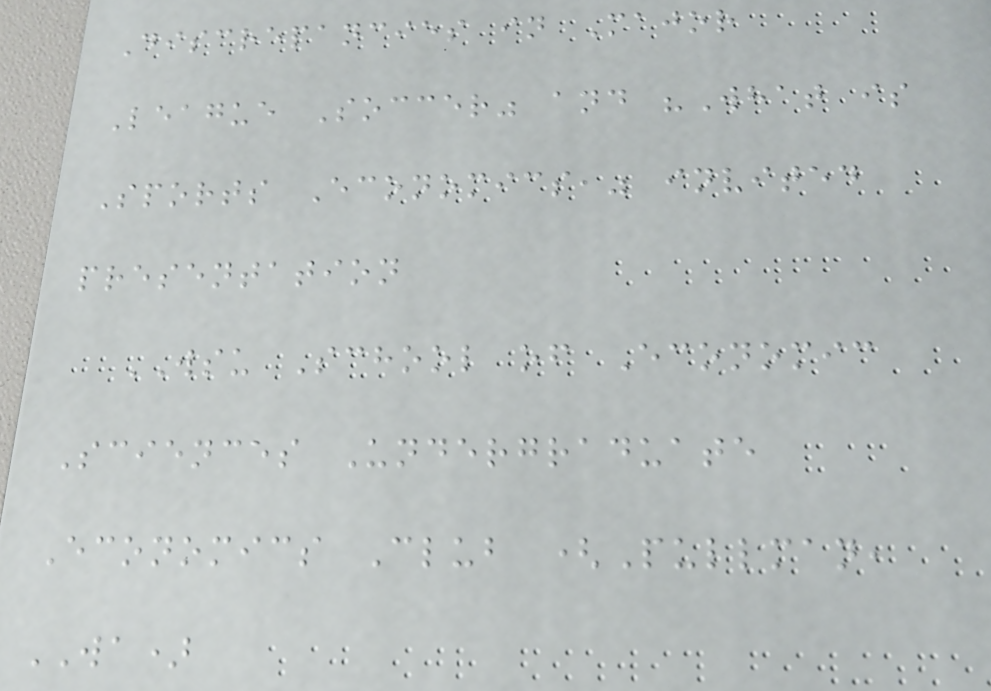Discrepancies in Major
League Soccer" and "What is
Sports Economics," invited
presentation
WSU School of Economic
Sciences Undergraduate
Economics Club (Pullman,
WA)
